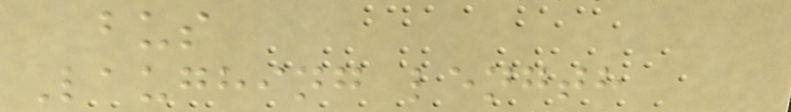bus
Laughing length
